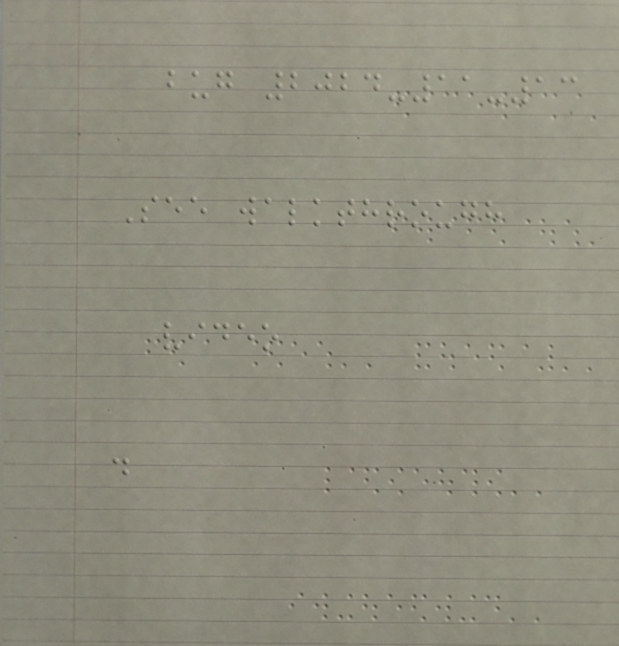bug 2024-11-13
See walkthrough
video
.
